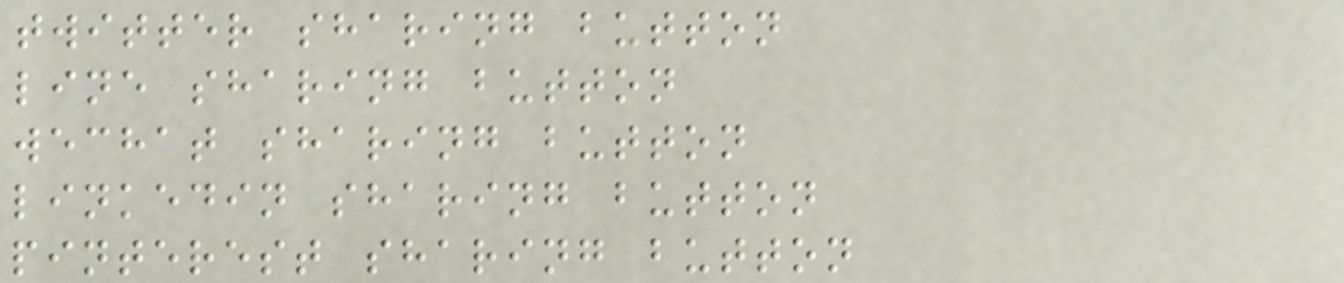twitter sharing button
line sharing button
wechat sharing button
linkedin sharing button
pinterest sharing button
